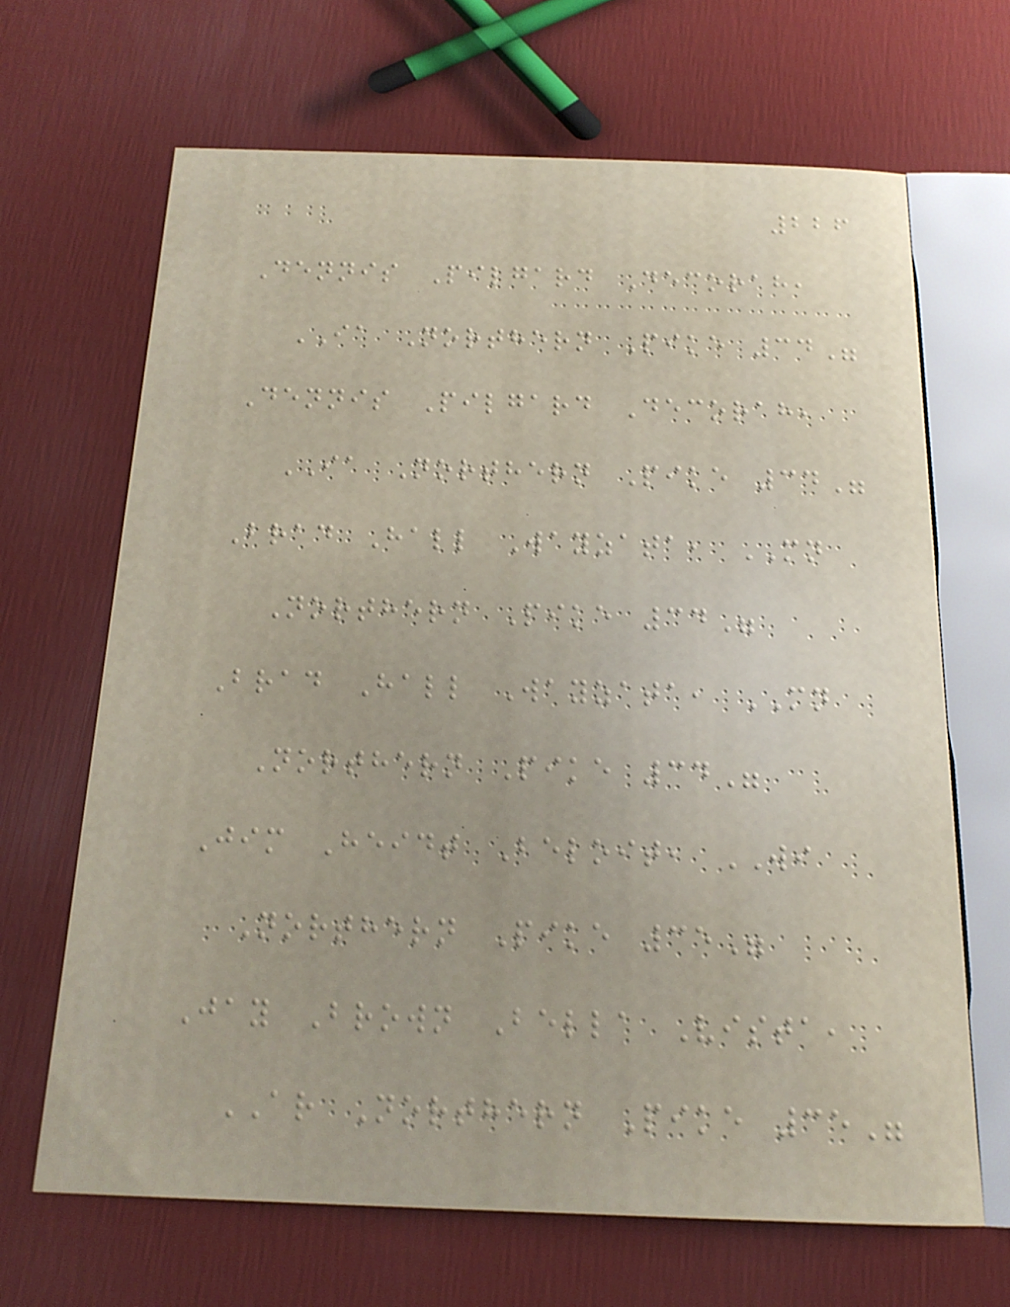226
Dennis Pilgard Decorah,
IA Northern Pike 34"
Dennis Pilgard Decorah,
IA Northern Pike 34"
Brad Hall Wayzata, MN
Northern Pike 34"
Brad Hall Wayzata, MN
Northern Pike 34"
Jim Heidt Beloit, WI
Northern Pike 35"
Jay Brown Bella Vista,
AR Northern Pike 35"
